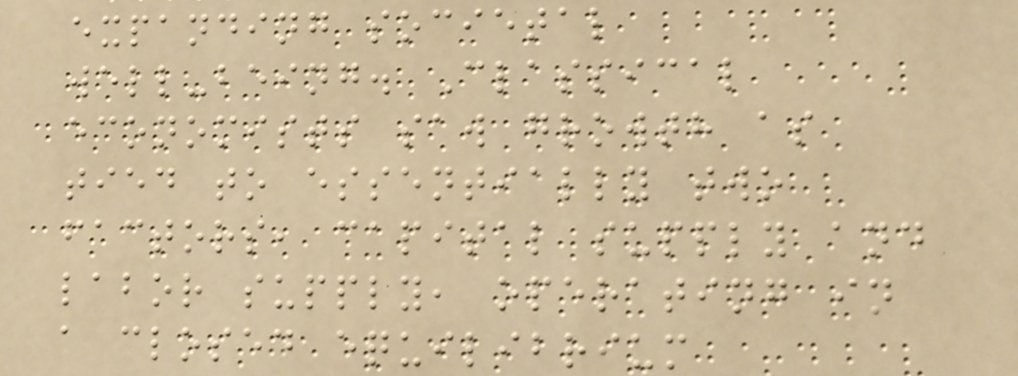expanding societal
well-being. Classical
economists saw growth as
tied to essentially two
factors, capital supply and
labor supply, operating in
a closed equilibrium
